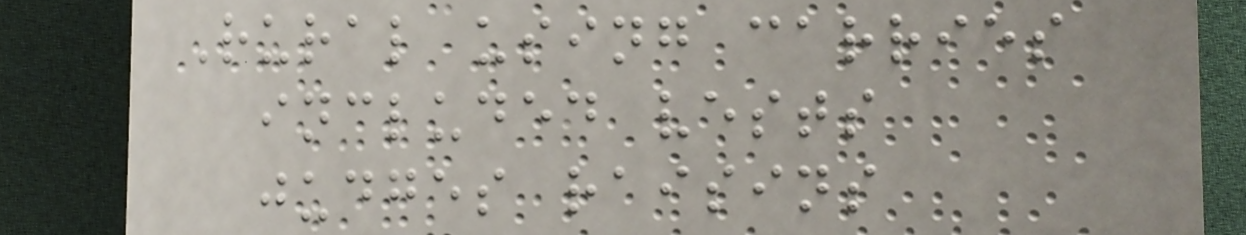Rural using carries
included vests
judges raisins
